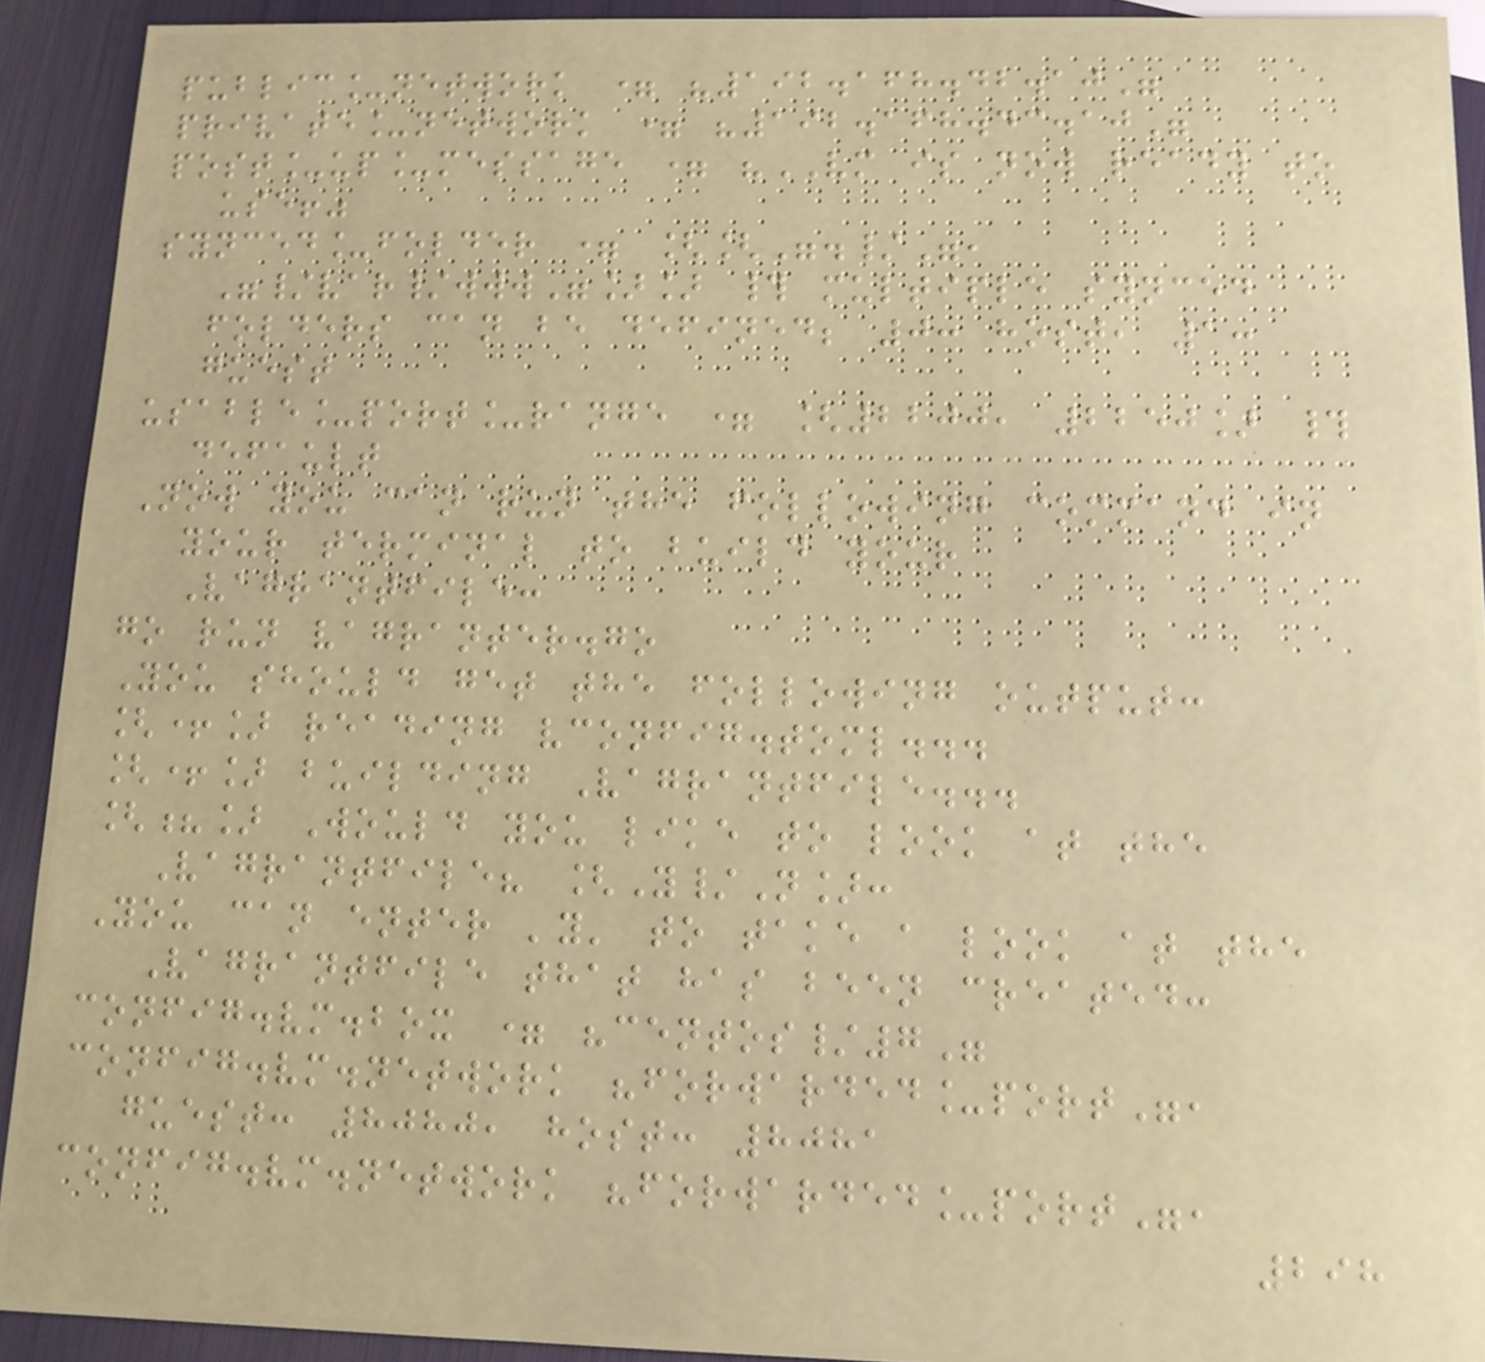public_network = "192.168.42.10"
private_network = "192.168.43.10"
post_up_message = "VM is now ready to
use!"
synced_folder = [["./",
"/var/www"]] # multiple synced
folders can be defined; 0: host, 1:
guest
usable_port_range = [2200, 2250] #
default
Now you can run the following command in
your terminal to build your
Vagrantfile:
go run vagranter.go
You should get the following output:
[+] reading vconfig.toml...
[+] building Vagrantfile...
[?] Would you like to look at the
Vagrantfile? [Y/N]:
You can enter 'y' to take a look at the
Vagrantfile that has been created:
config.vm.box = "centos/7"
config.vm.network "forwarded_port",
guest: 8080, host: 8081
config.vm.network "forwarded_port",
298
